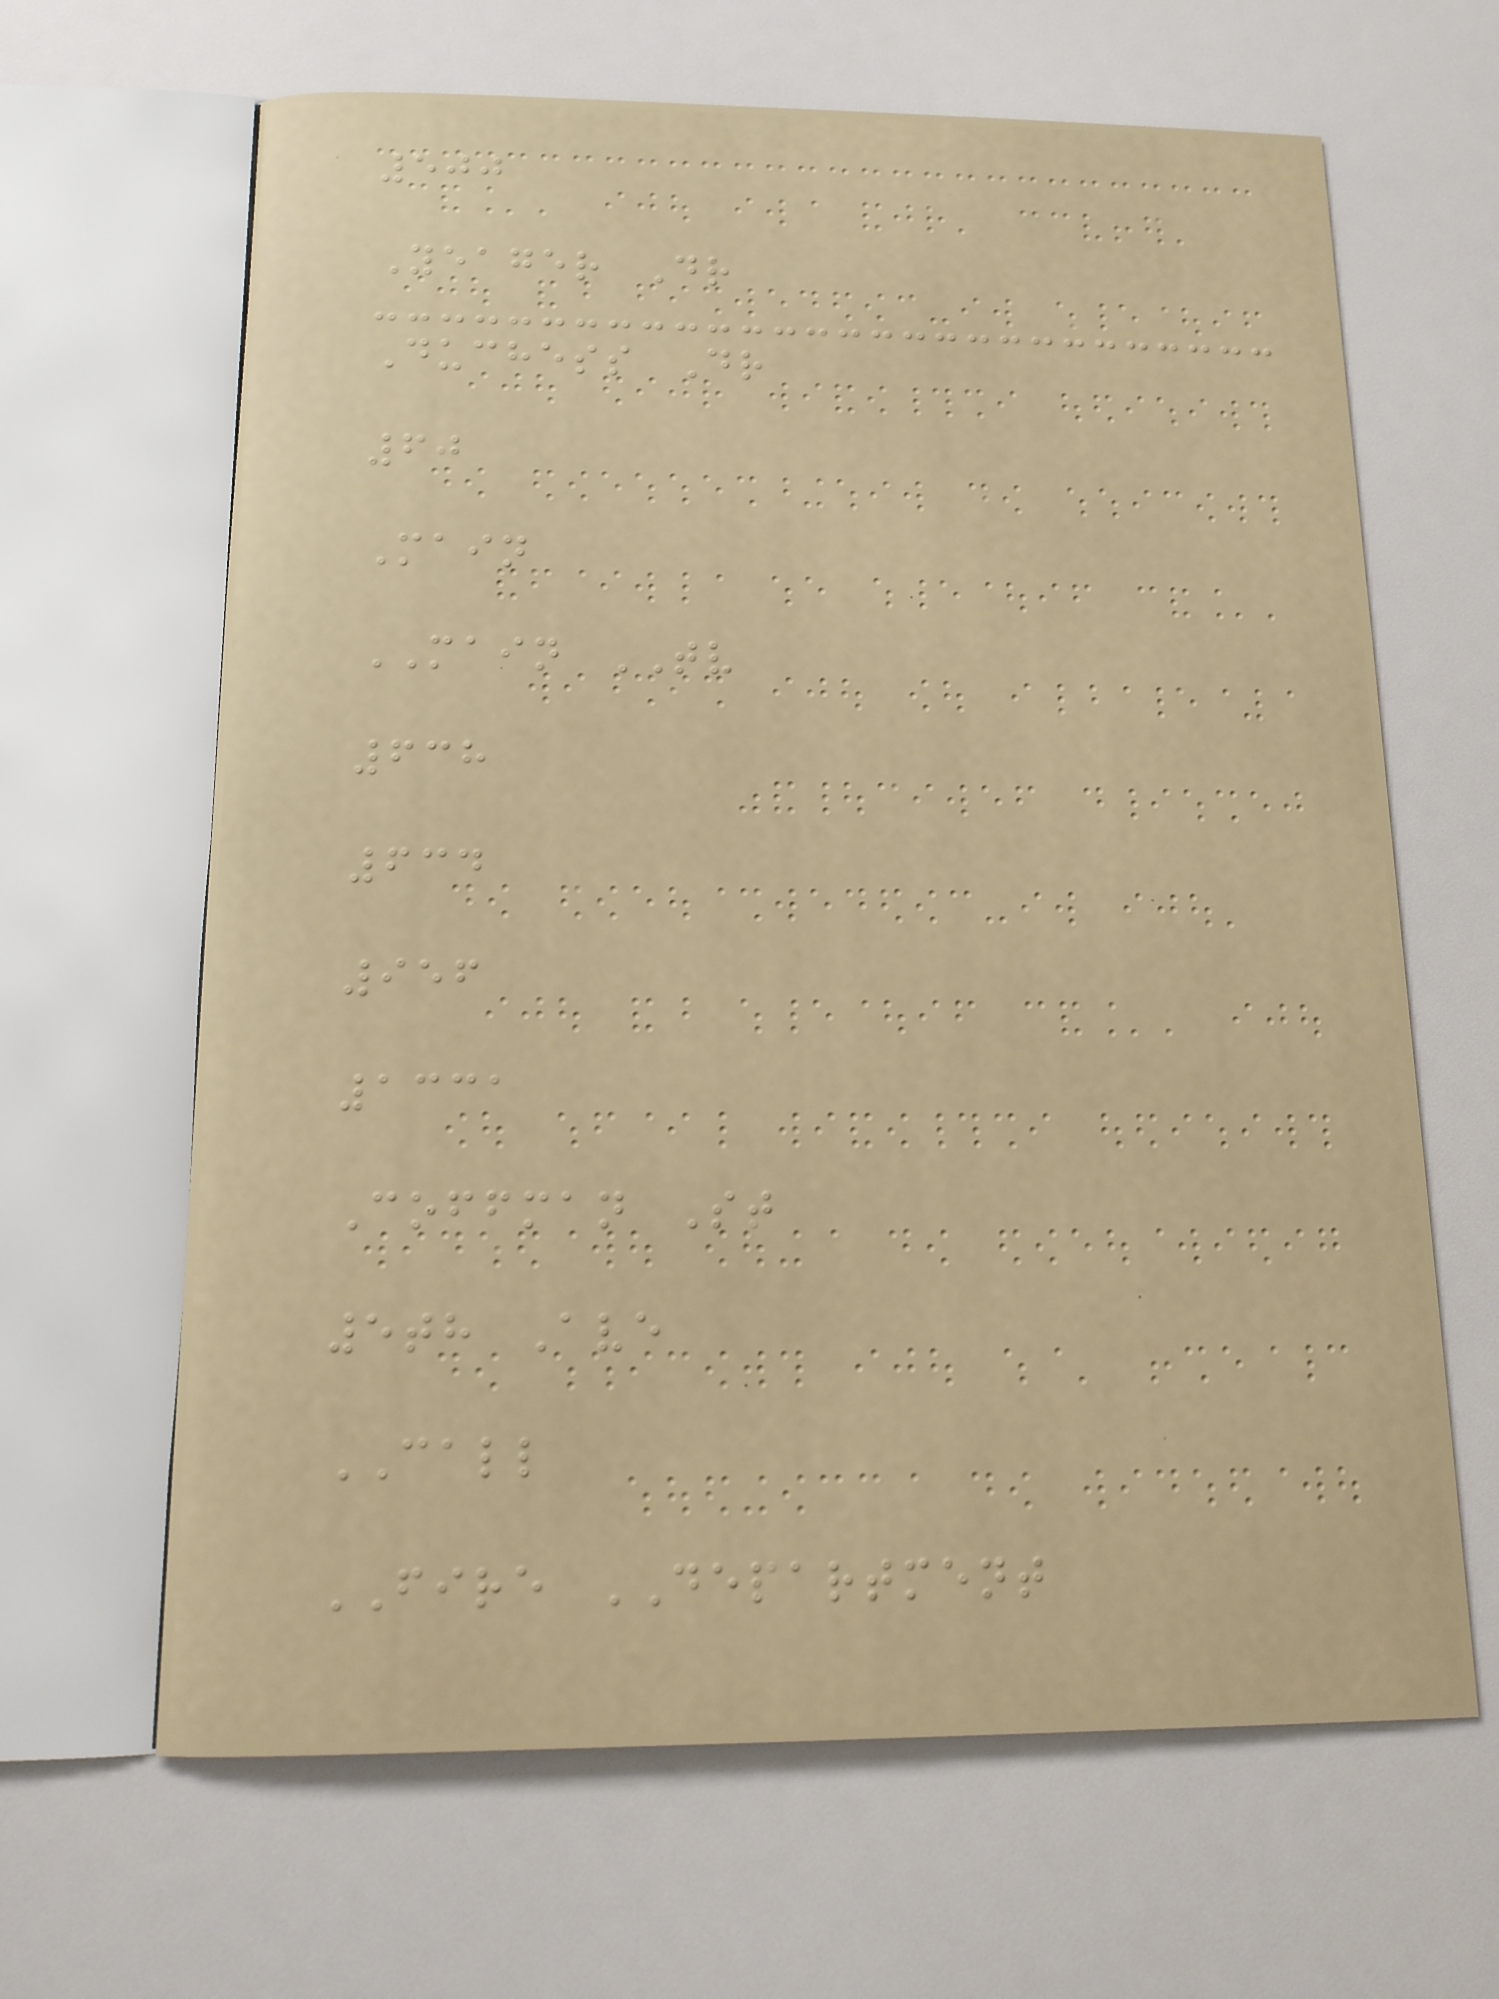500
Yeager Dr
Duchess Dr
60
Main
MAIN TV
638
634
956
1331
Coffman St
5th Ave
CALL
FIRE DEPARTMENT
